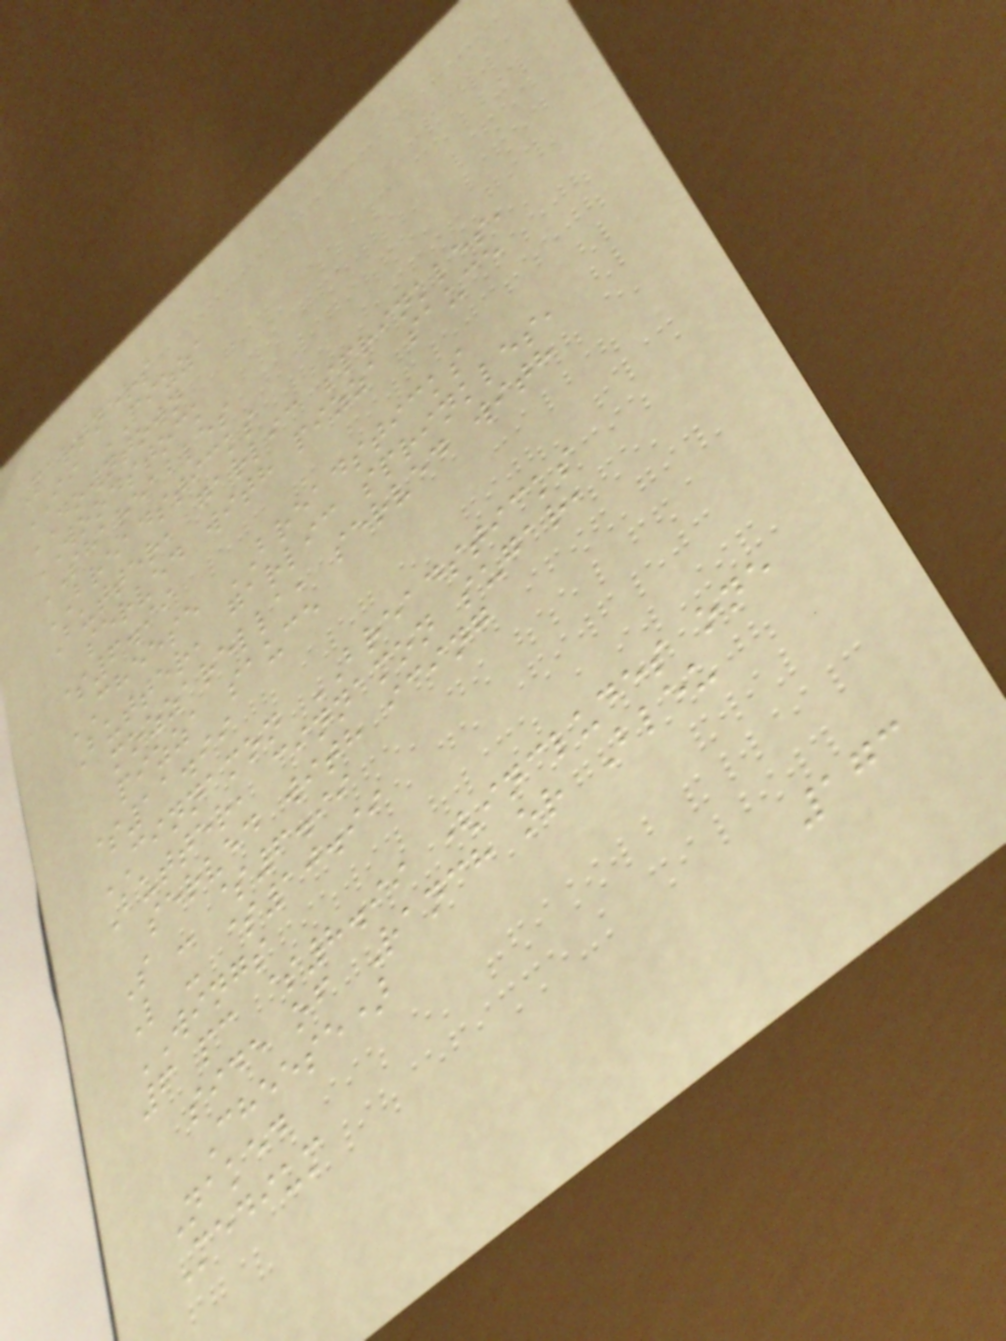Partners
II PIZZA
DOWNTOWN
WOODSTOCK
SHAREABLES
BREADSTICKS
Butter, garlic sprinkles,
served with pizza sauce
$6.99
CHEESE BREADSTICKS
Butter, garlic sprinkles,
mozzarella, served with
pizza sauce
$11.99
CINNAMON BREADSTICKS
Butter, cinnamon sugar,
served with icing
S - $6.99
L - $10.99
WINGS
6 pc $8.99 (includes one
side of Ranch or Bleu
Cheese)
Naked
Medium
173
